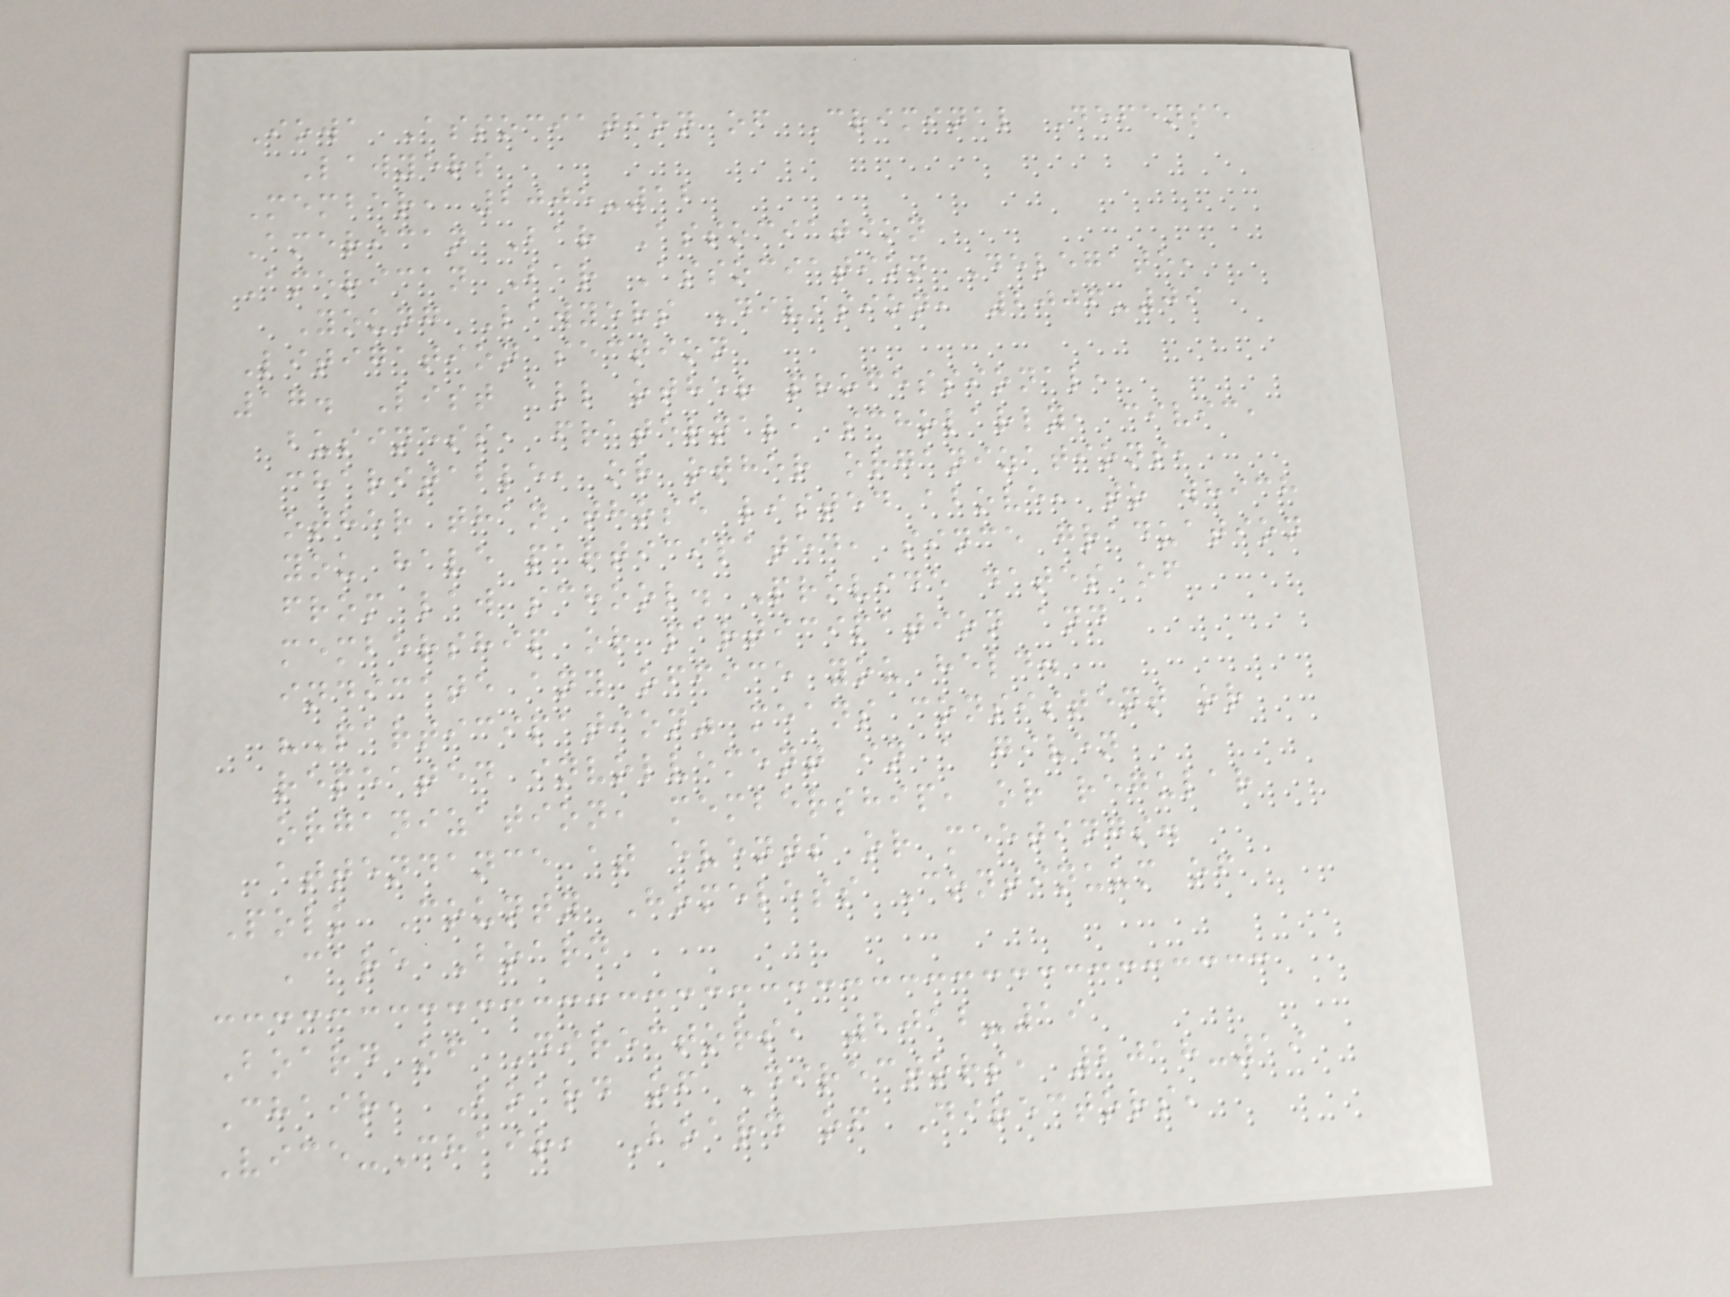Iowa Association of Criminal Defense
Lawyers
Member, 2005-12
American Bar Association
American Bar Association Delegate,
Young Lawyers Division, 2006-09
Litigation section
17. List all other professional,
business, fraternal, scholarly, civic,
charitable, or other organizations,
other than those listed above, to which
you have participated, since graduation
from law school. Provide dates of
membership or participation and
indicate any office you held.
"Participation" means consistent or
repeated involvement in a given
organization, membership, or regular
attendance at events or meetings.
Polk County Homeless Continuum of
Care Board
Board of Directors, 2012-19
Chair, Board of Directors, 2018-19
Vice-Chair, Board of Directors,
